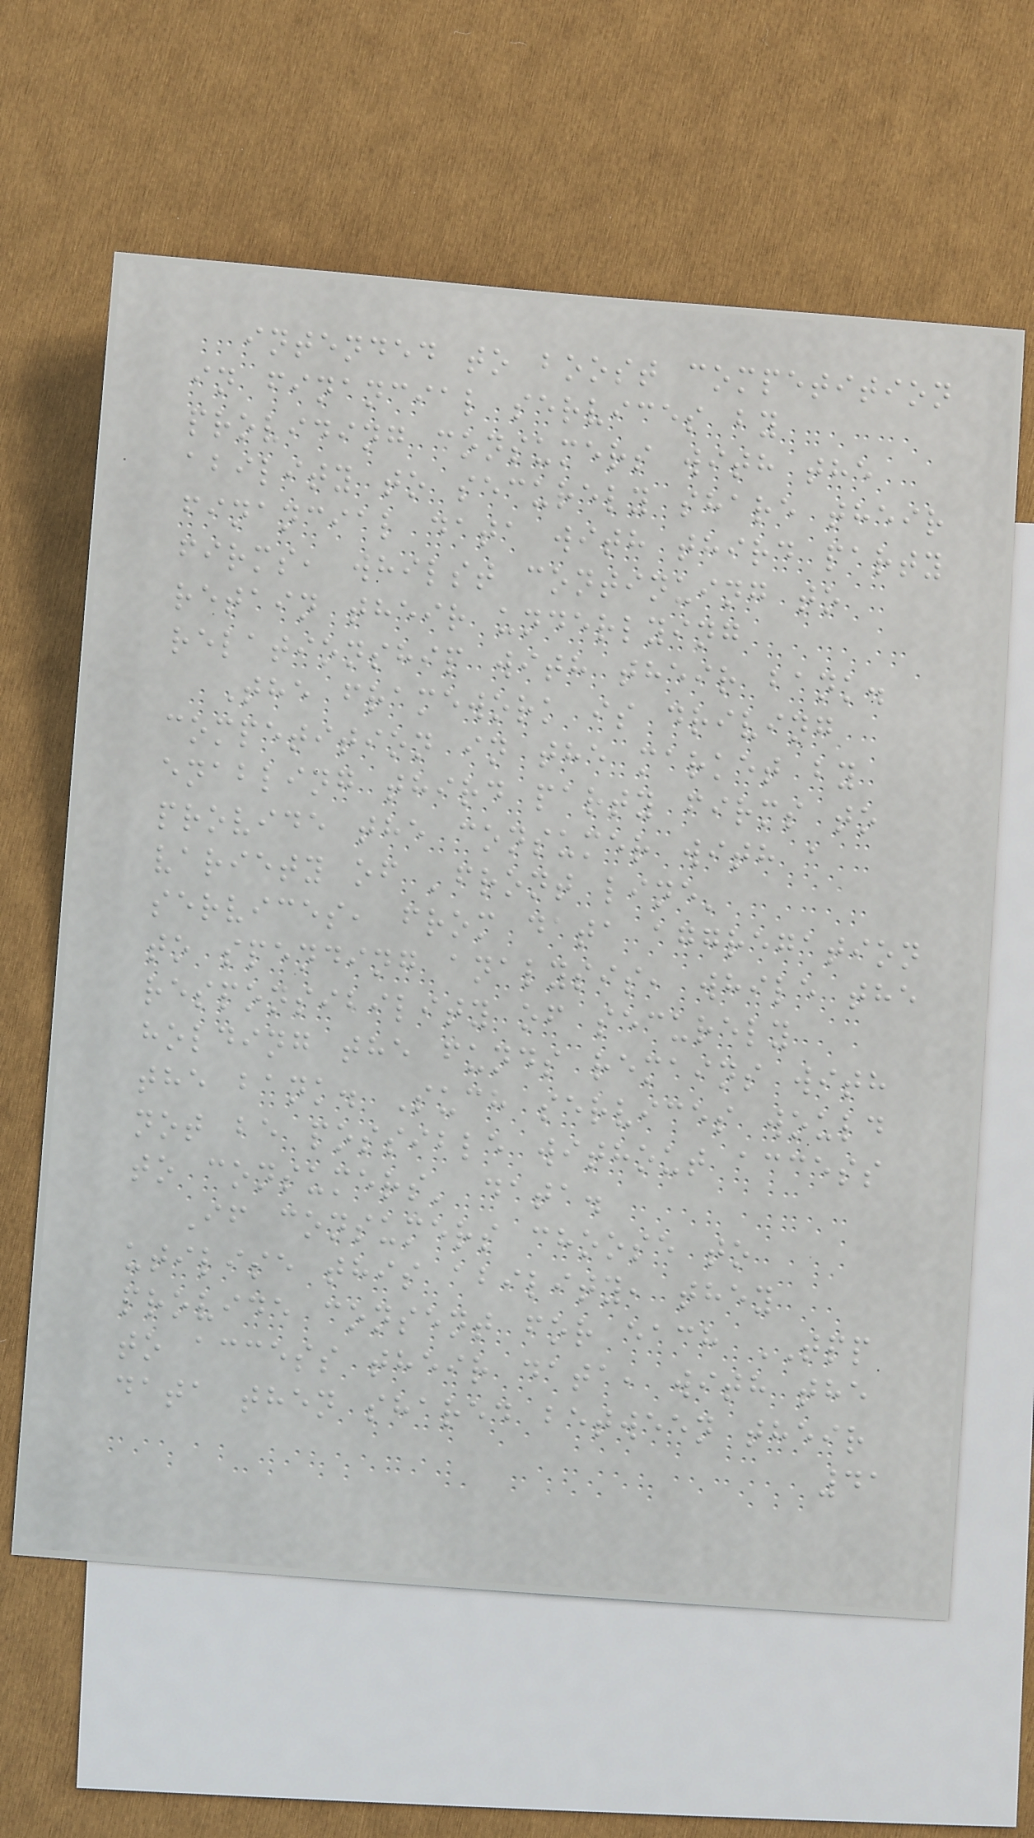intended to boost competition
in financial services by
providing consumers with the
ability to securely share their
financial data with third party
firms, whilst continuing to
retain their underlying
relationship with their bank.
The framework is driving
competition in the market by
enabling third party firms to
provide the consumer with a
variety of 'front line'
services, from data aggregation
to spending analysis, while the
responsibility of securely
holding the funds remains with
the bank. Such services would
not be possible without access
to consumers' data.
If consumers choose to
utilise this ability, they
provide consent for each TPP
to access their data, with the
data then shared between their
41
